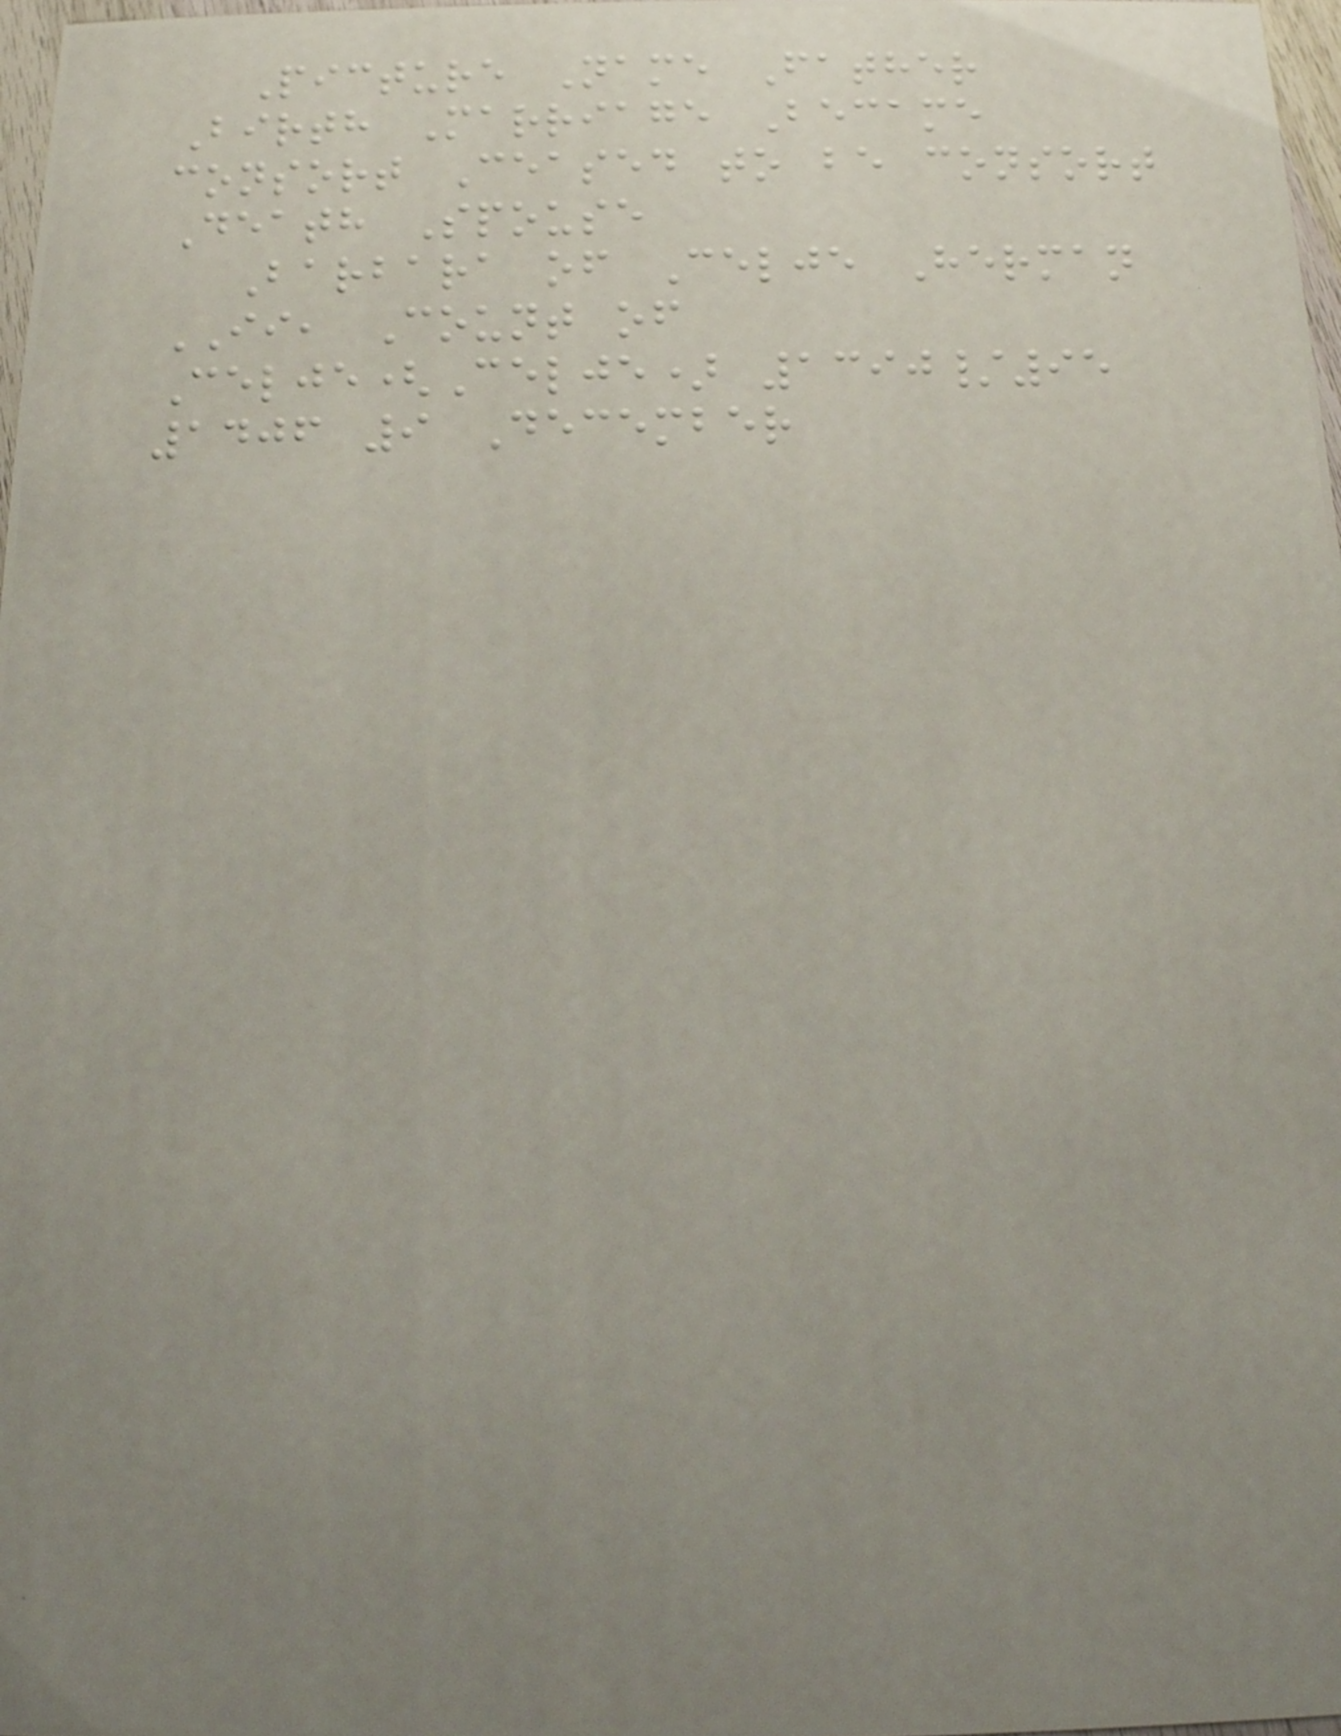Picture Name Father
Birth Marriage Became
consort Ceased to be consort
Death Spouse
Barbara of Celje Herman
II, Count of
Celje(Celje) 1390/95
1406 9 December
